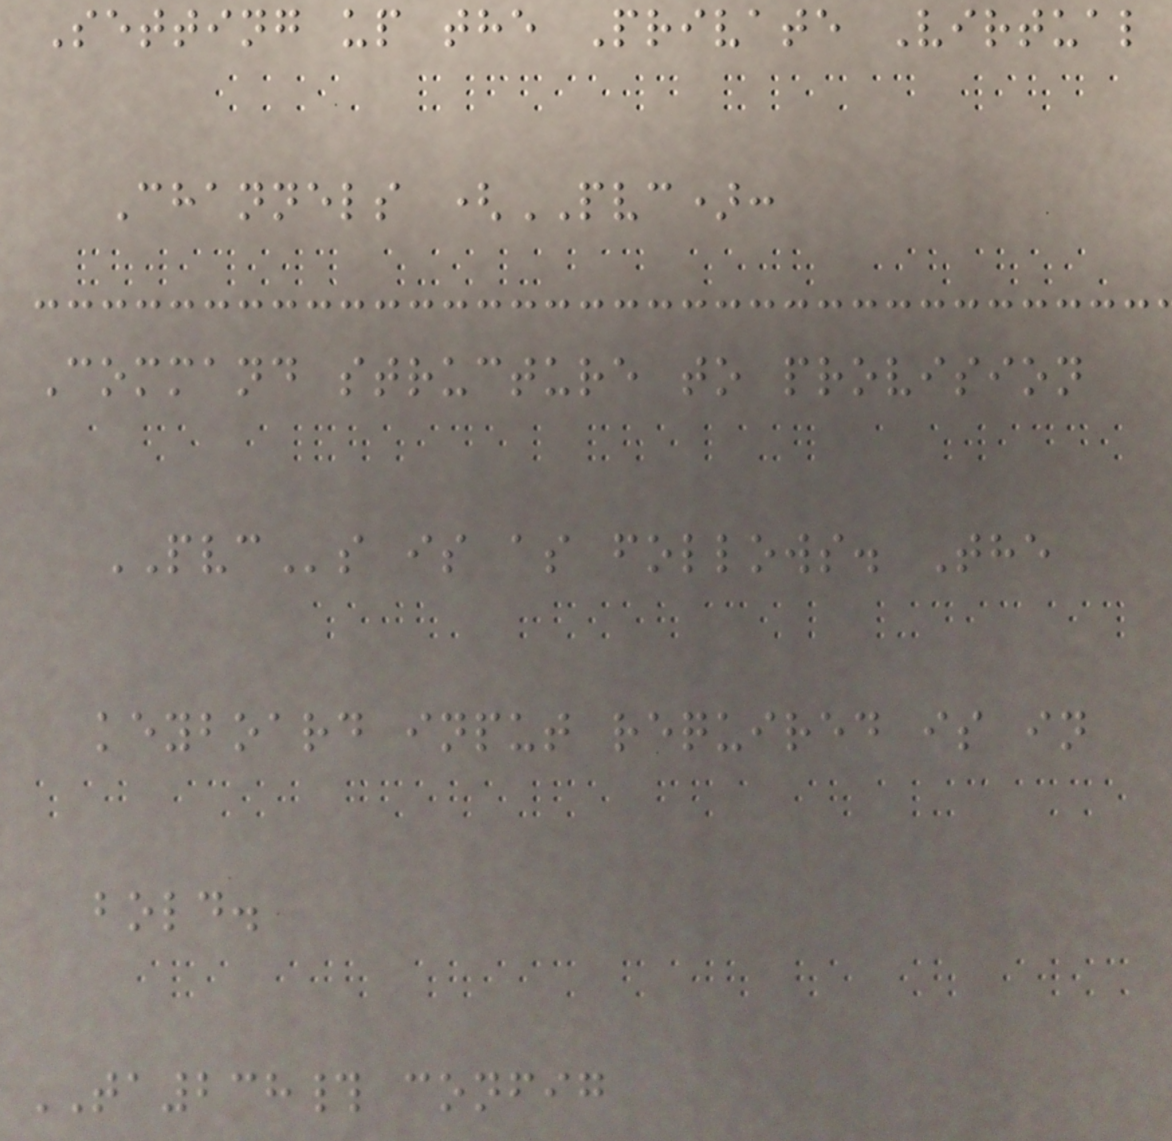Setting up the Private Virtual
Channels (PVC):
Command structure to provision
PVCs is as follows. The
keyboard input required is in
bold.
TA238# config
